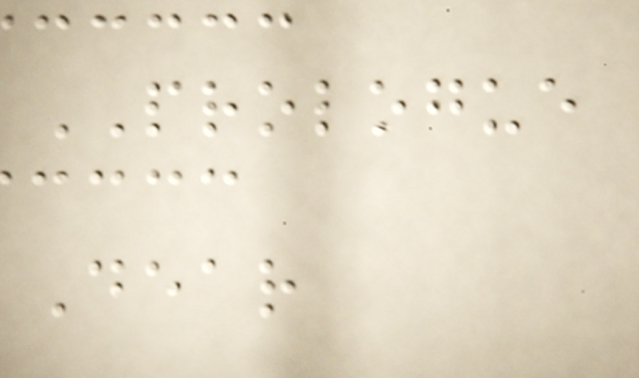PROLOGUE
Dear
